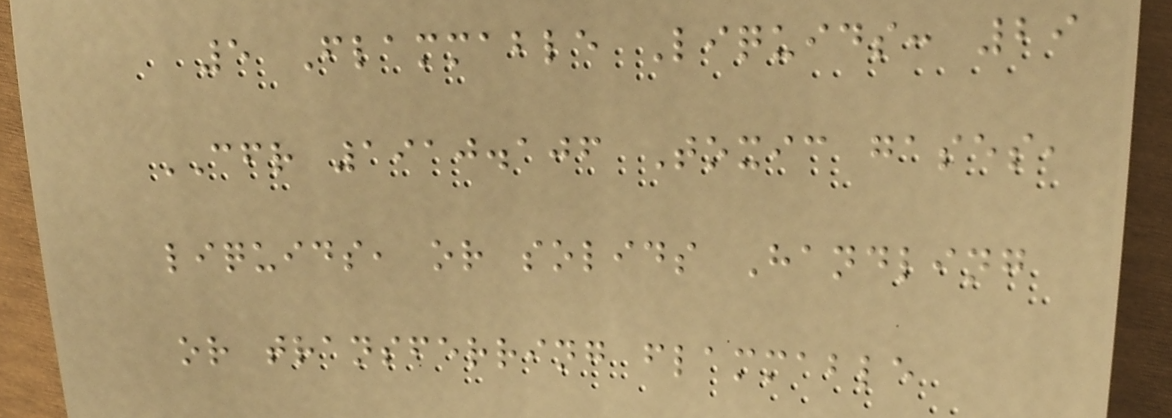5 Flammable Liquids: 29
CFR 1910.106 Toxic gases,
liquids, or solids Handling
or transferring flammable
